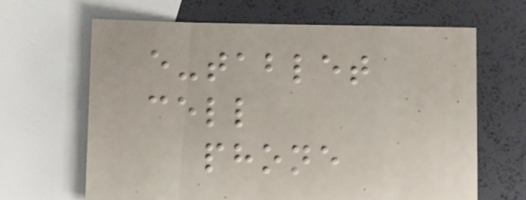e-tablet
cell
phone
